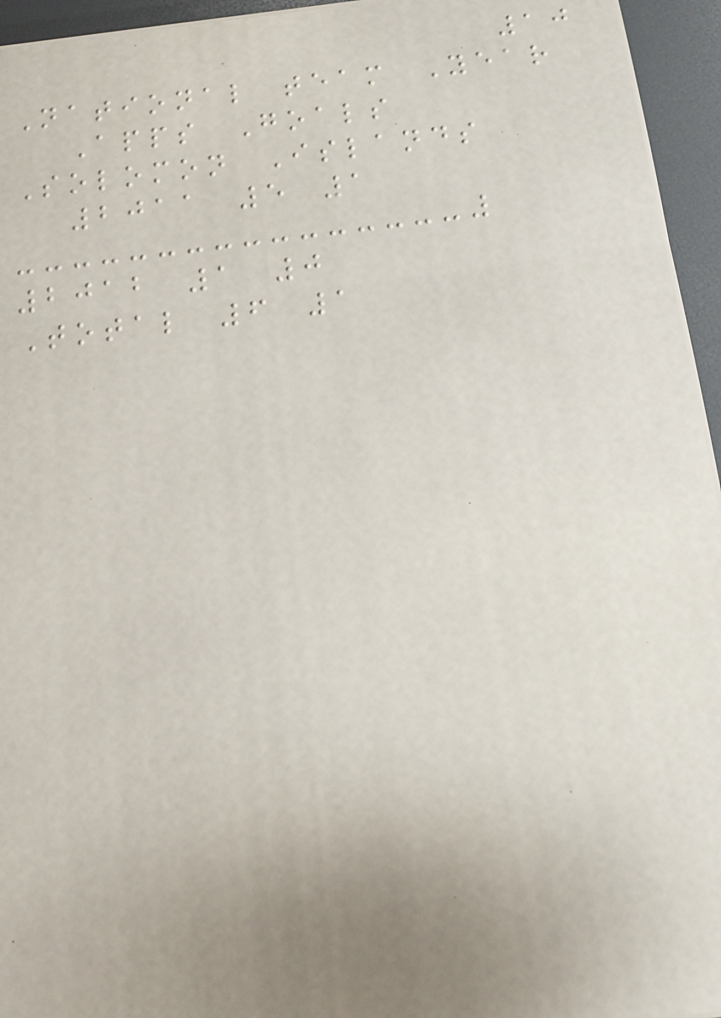10
National team Year
Apps Goals
Solomon Islands
2011 5 1
2012 1 0
Total 6 1
